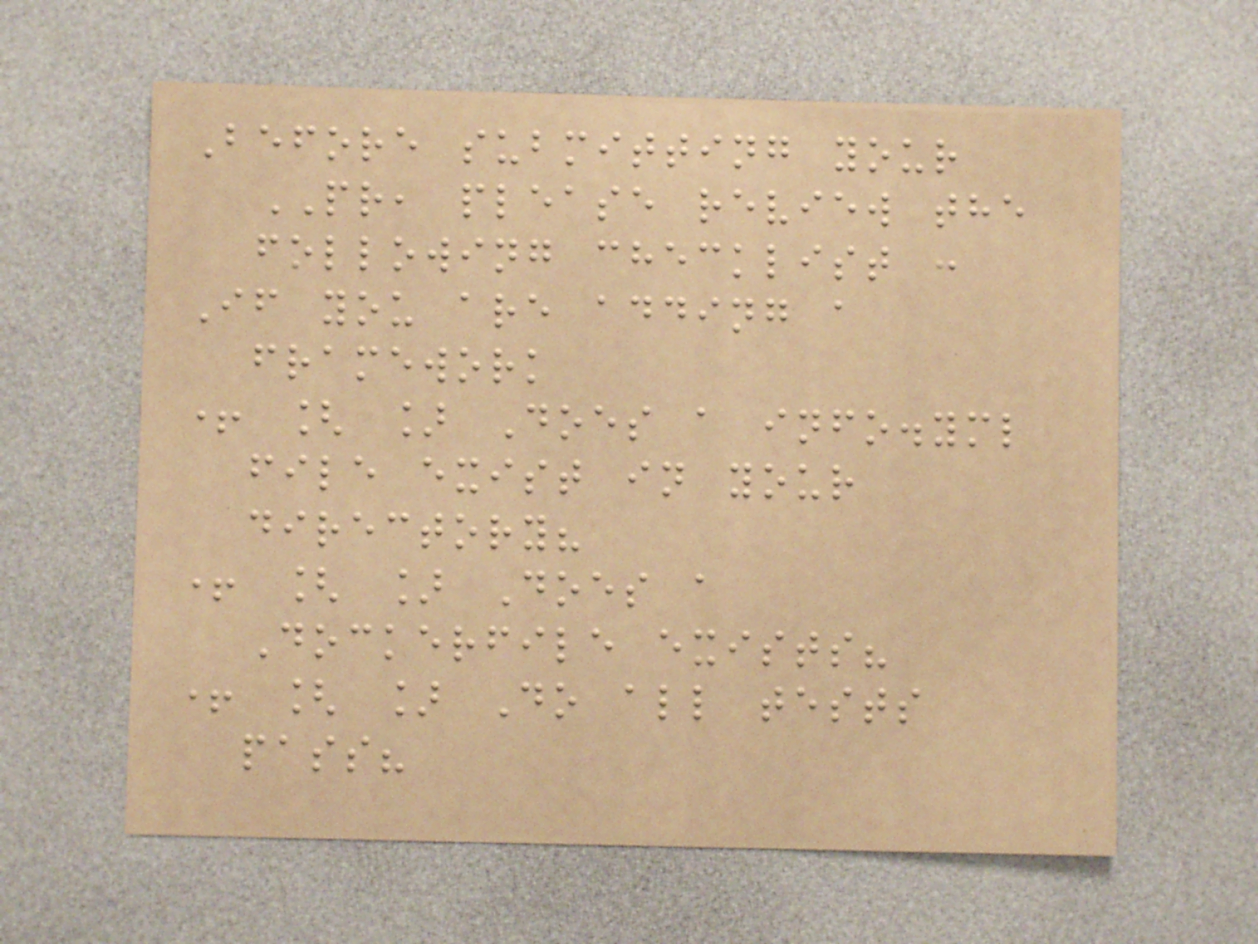Before submitting your
PR, please review the
following checklist :
If you are adding a
framework
+ [ ] Does a info.yml
file exist in your
directory?
+ [ ] Does a
Dockerfile exists?
+ [ ] Do all tests
pass?
